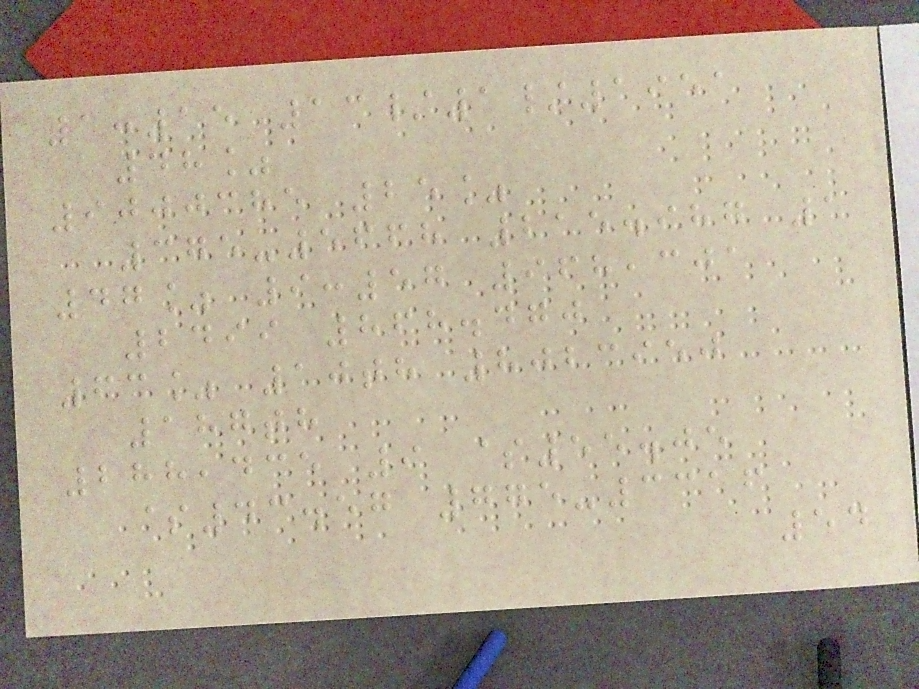1:15 13/1/1951
48%
9000385 25%
375-5668 215.987 1
47% 9:57 968,301
2499 868.470
63% 10th 8023950
187th
288,435 9 $55.05
$43.57 775-3316
54
